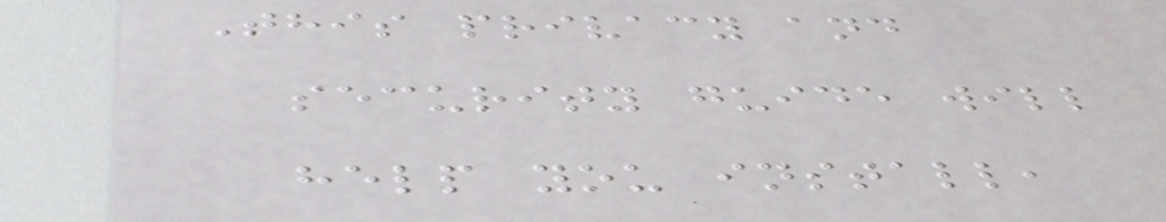This privacy and
security guide will
help you install,
